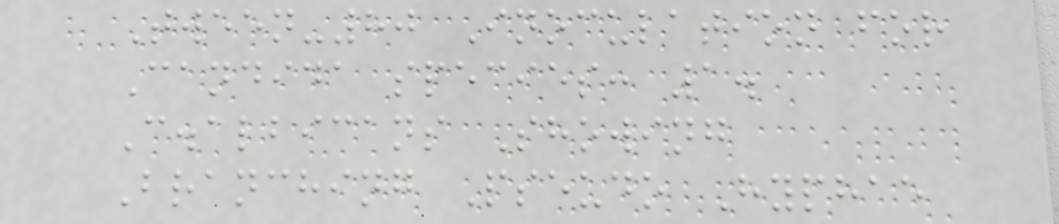Tween-80 Inoculation for
Candida species: 1.
C.albicans Showing
Branching Pseudo Hyphae
